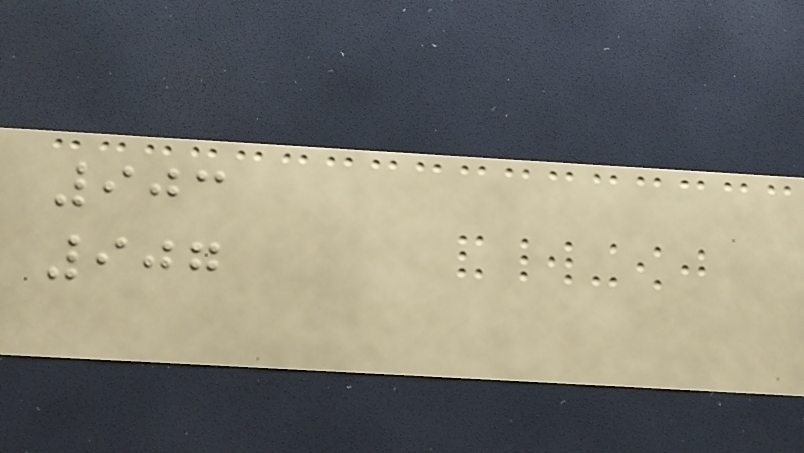903
907
